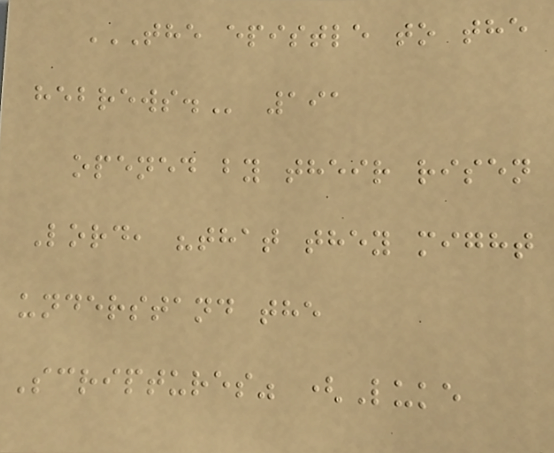THE EPISTLE TO THE
HEBREWS. 191
opened by their risen
Lord, "that they might
understand the
Scriptures" (Luke
